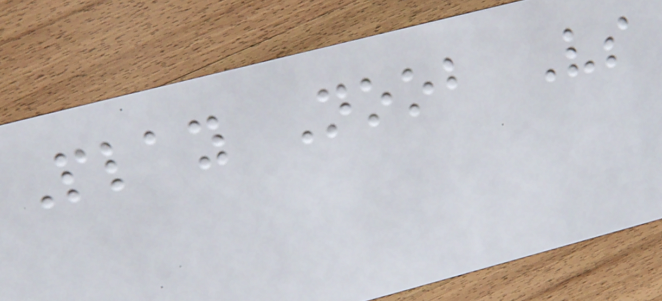Play Noob Vs
